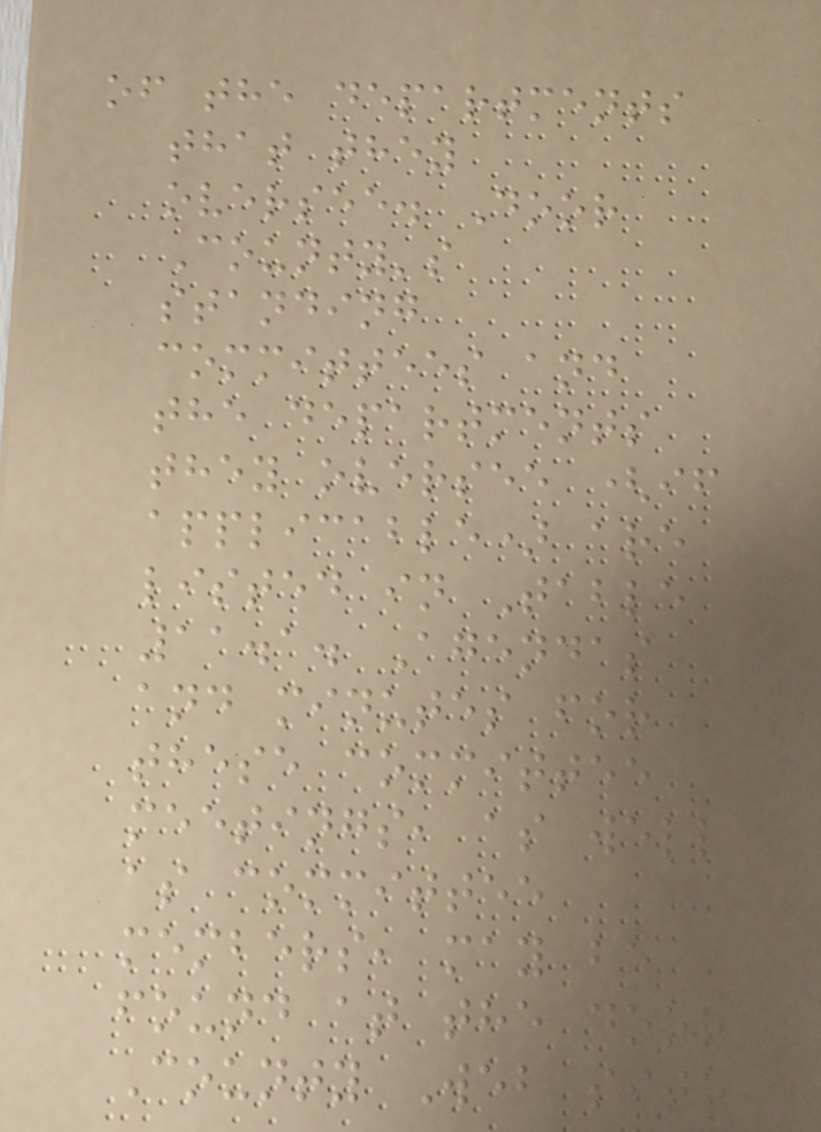of the departments
that they
oversee. Door
County's
standing
committees and
the departments
they oversee (if
applicable) are
listed in Table
11.1. Agendas
and minutes for
these committee
meetings, as well
as committee
members, may be
found at the door
County Web site
